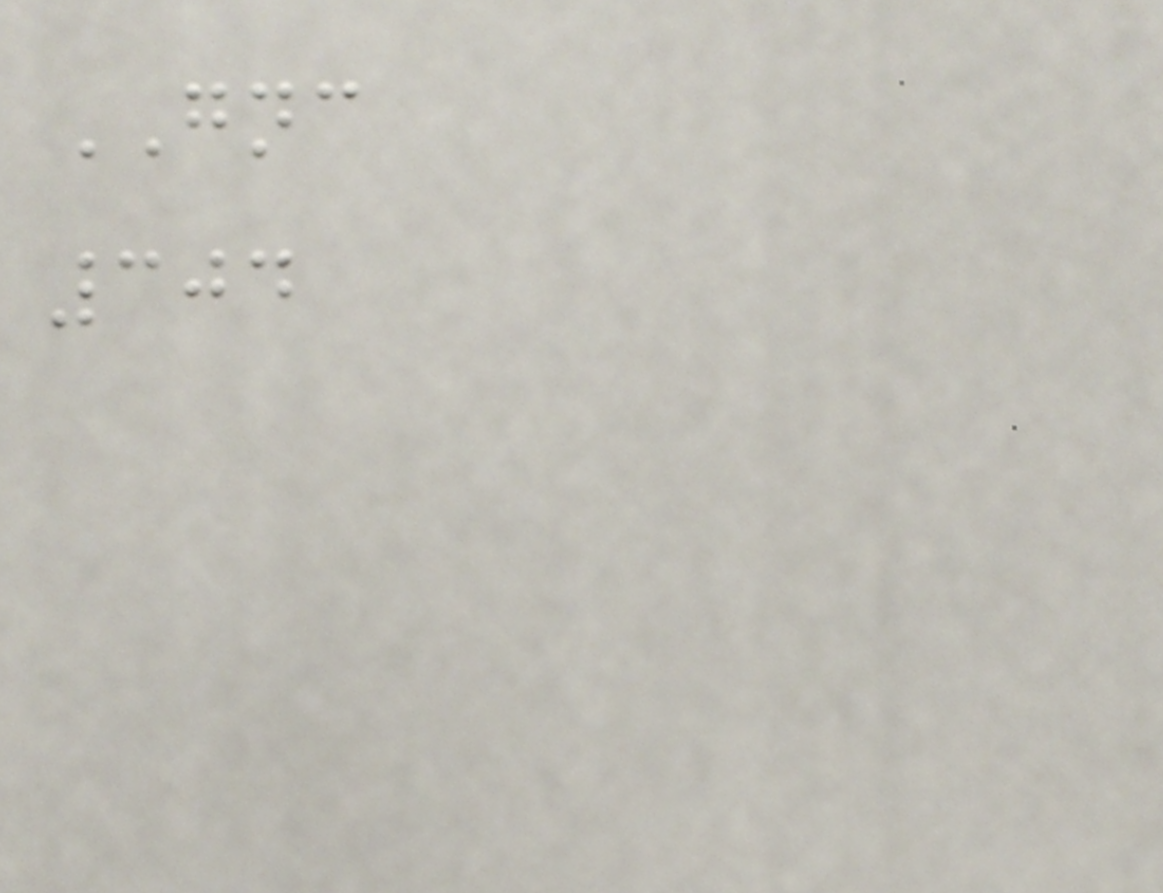GNC
304
